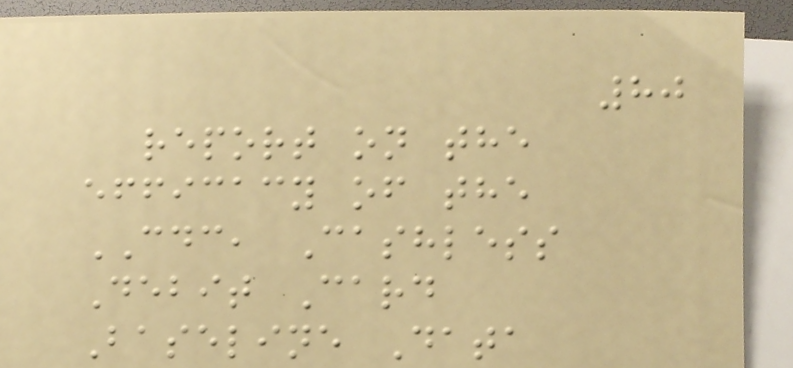80
report on the
efficacy of the
CDC, Cashless
Debit Card
Baseline Data
